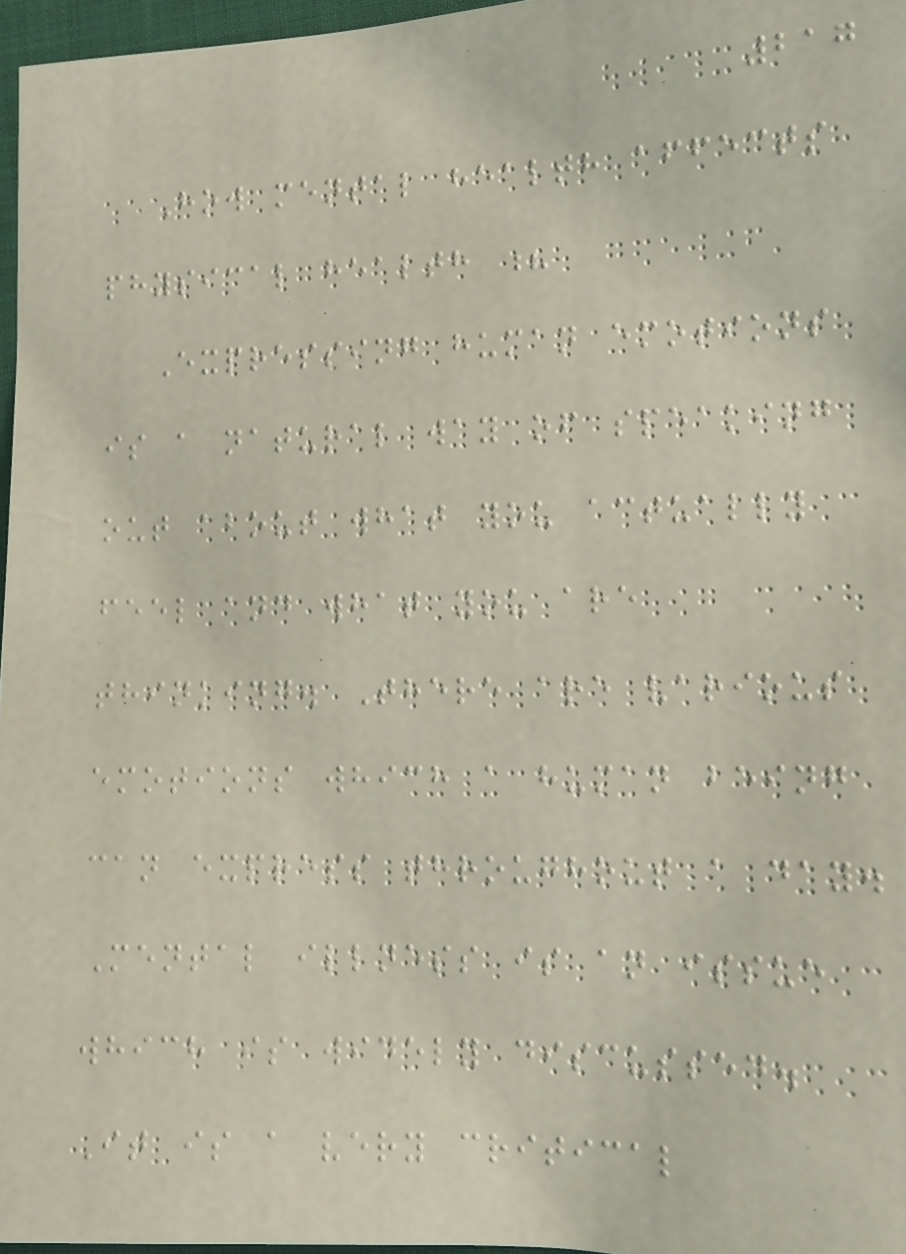217
How mental health affects
physical health ?
Expressing human emotions
is a natural way of speaking
out about what you actually
feel and what you are
thinking. There are various
emotions which a human being
can express throughout a day.
Mental illness is an issue
which is widely discussed.
It is a very critical
